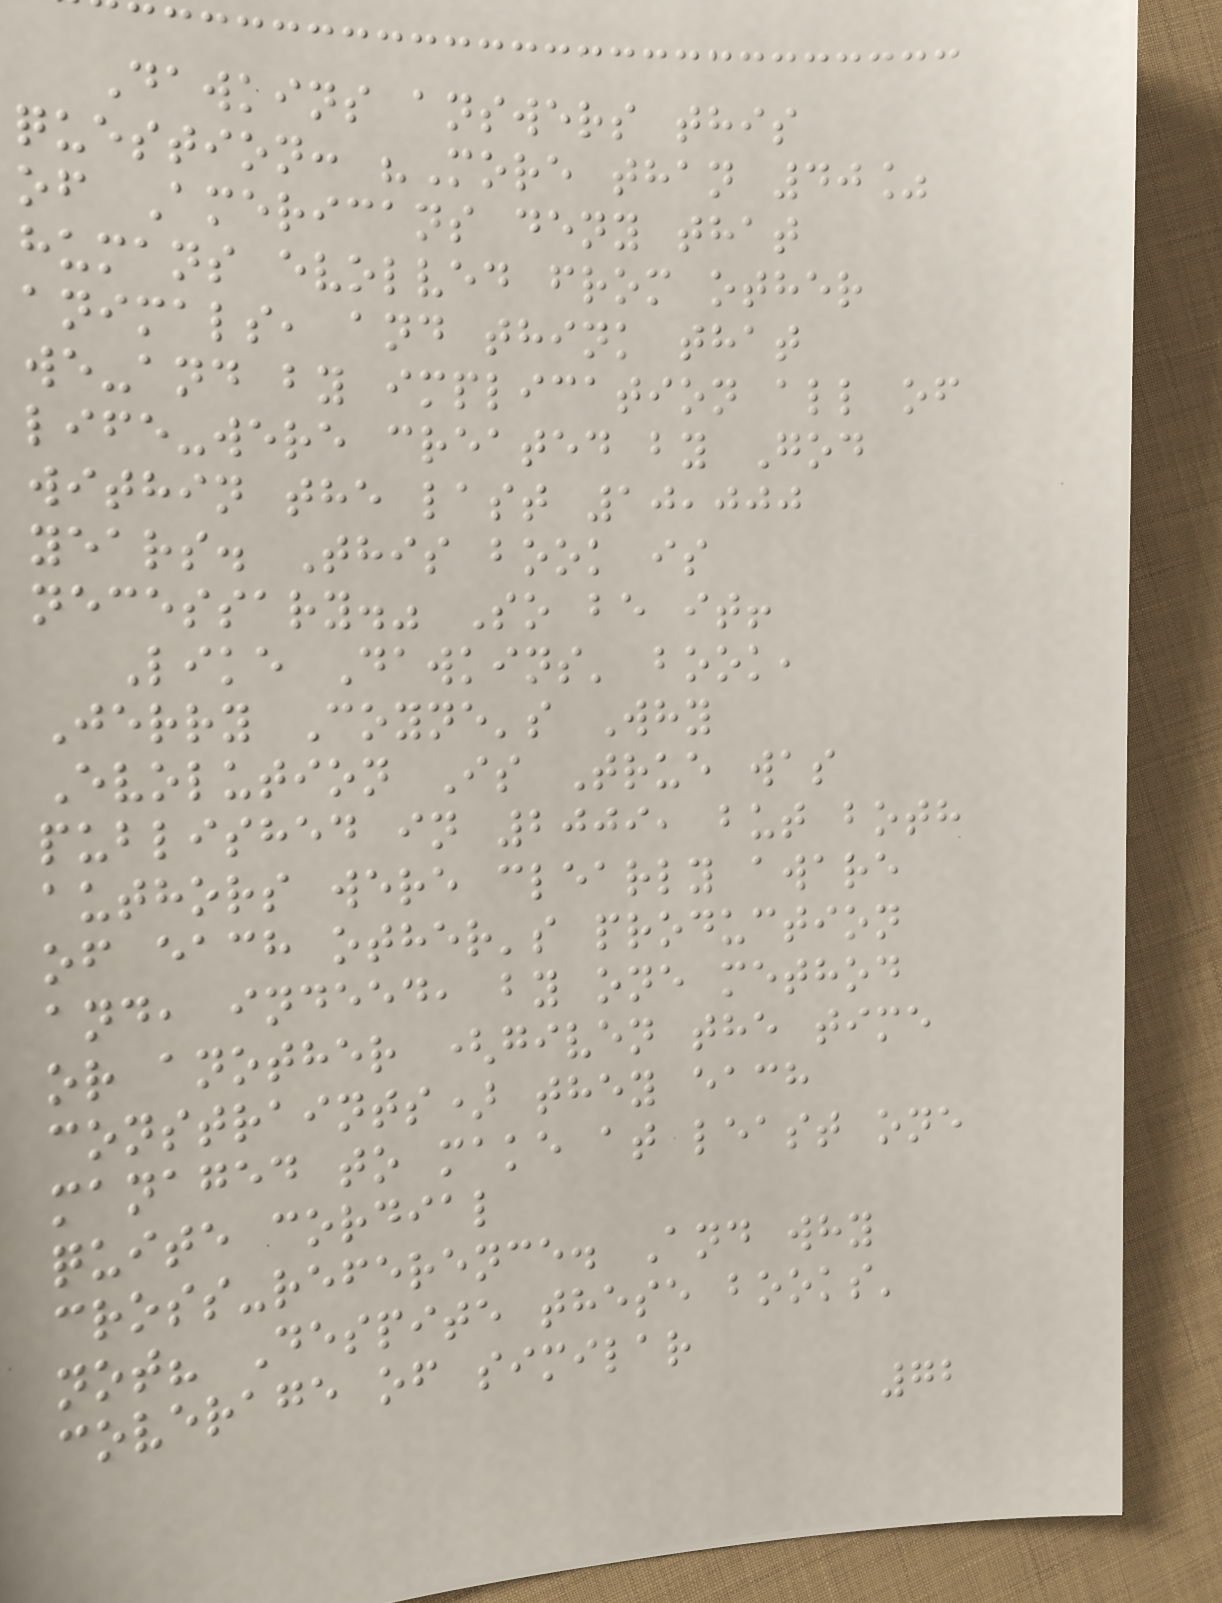Dawkins answers this
question: "More than 40%
of Americans deny that
humans evolved from other
animals, and think that
we-and by implication all of
life-were created by God
within the last 10,000
years. This book is
necessary." So be it!
Like Dawkins' book,
Jerry Coyne's Why
Evolution Is True was
published in 2009, but both
authors were clearly aware
of each other's production
and, indeed, by one method
or another (given the time
constraints) they each
managed to make at least one
quite cordial
cross-reference. And why
not? Despite these books'
coverage of similar
72
